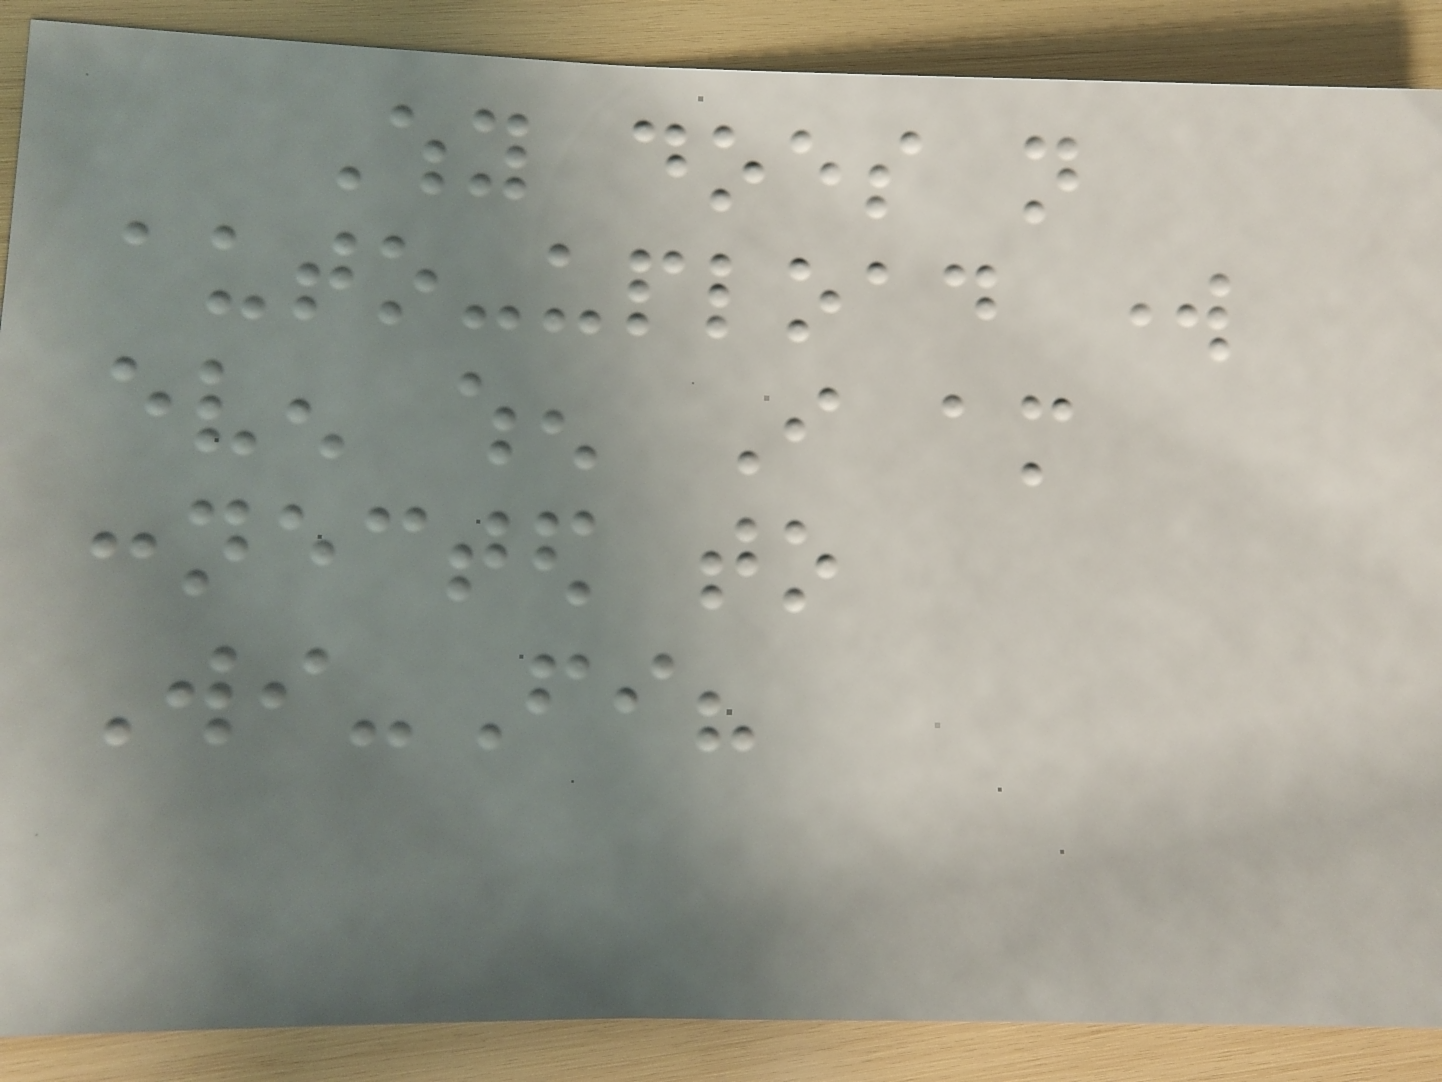Why does not
auto-upload work
even when I am
connected to
Wi-Fi?
